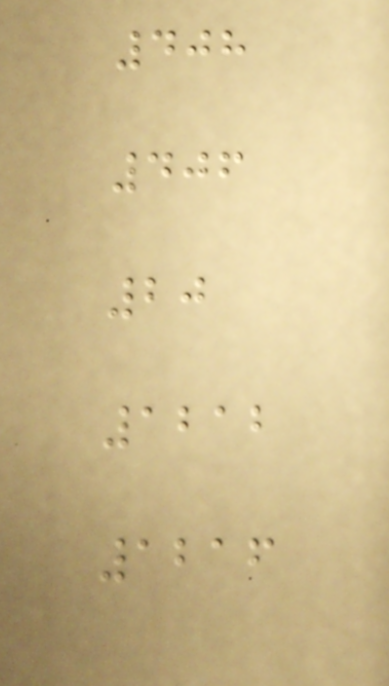408
406
20
1212
1216
